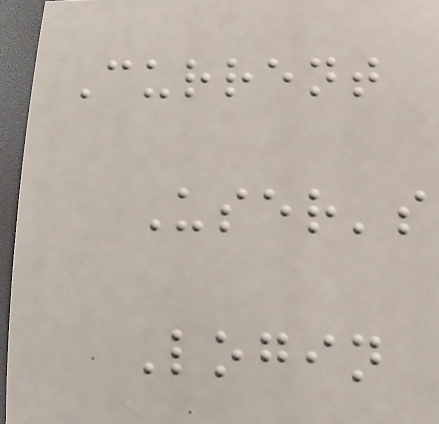Current
User's
Login
